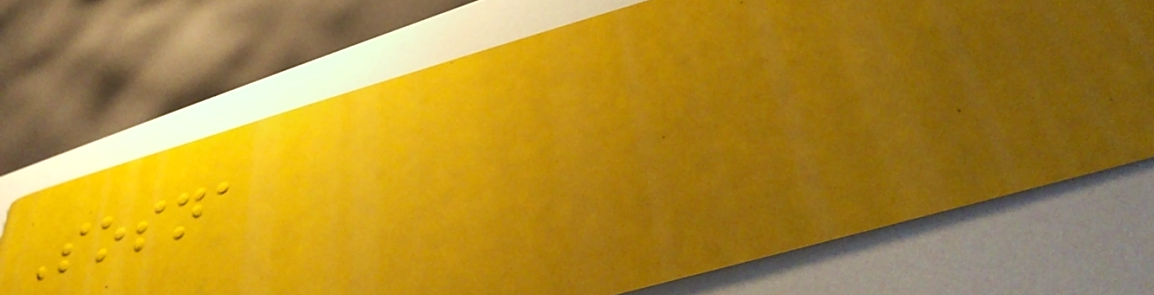Sosna
